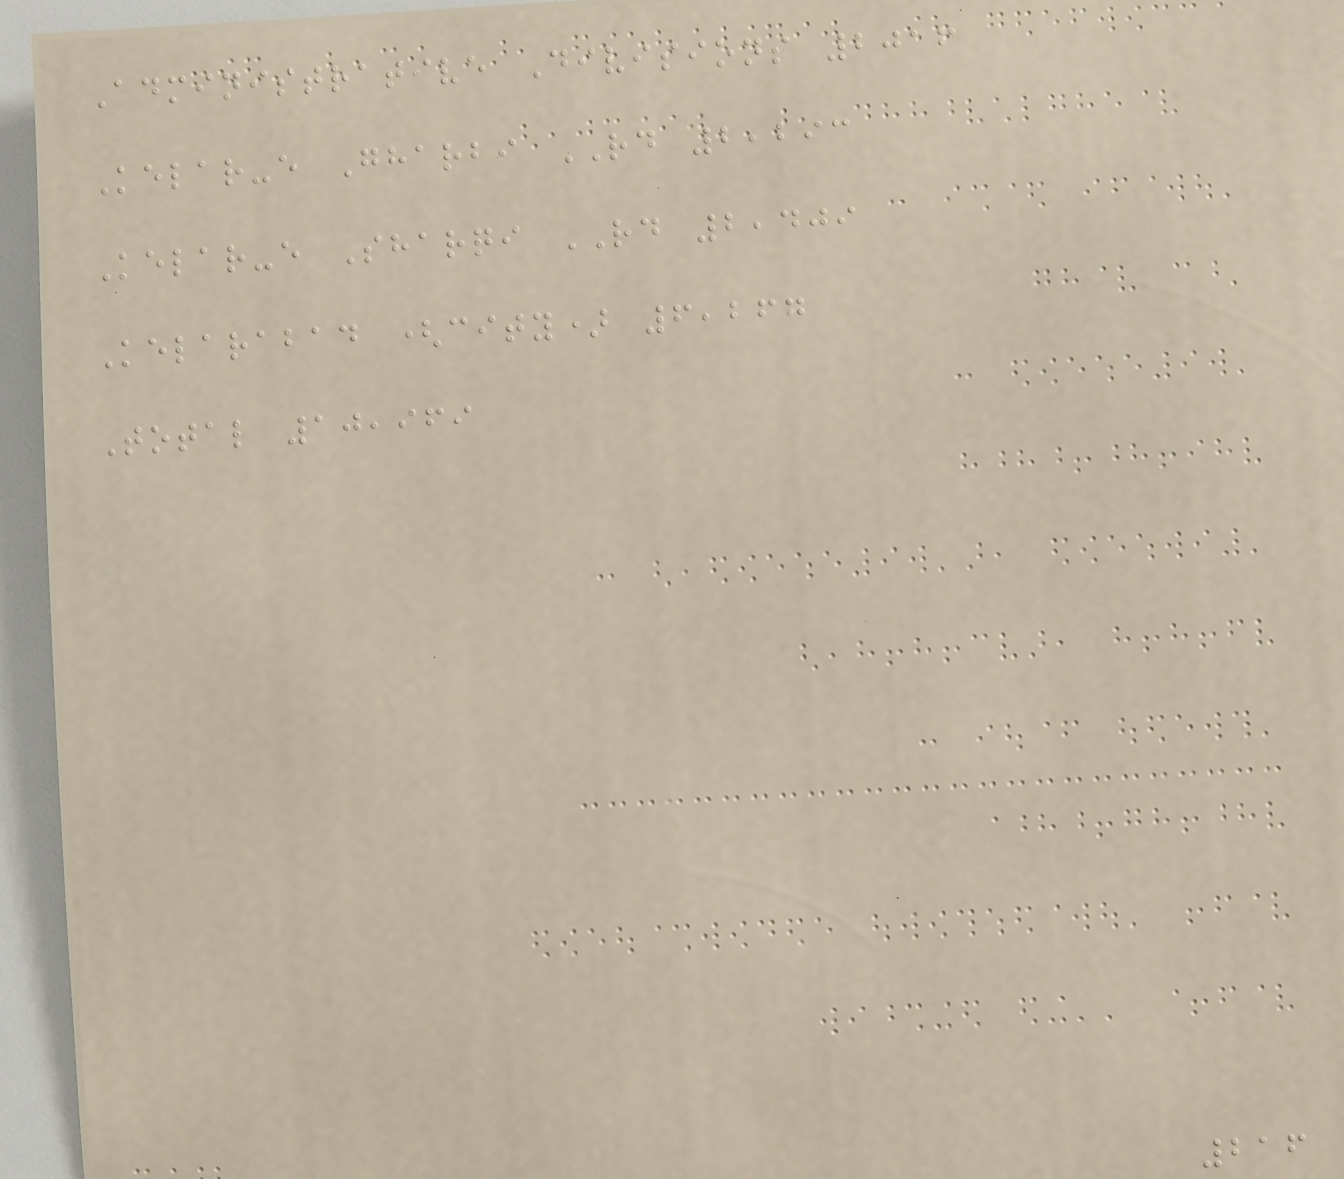Administrative Divisions 2016
Kelar-e Gharbi RD 2,293
Kelar-e Sharqi RD 2,409
Kelarabad (city) 6,267
Total 10,969
216
